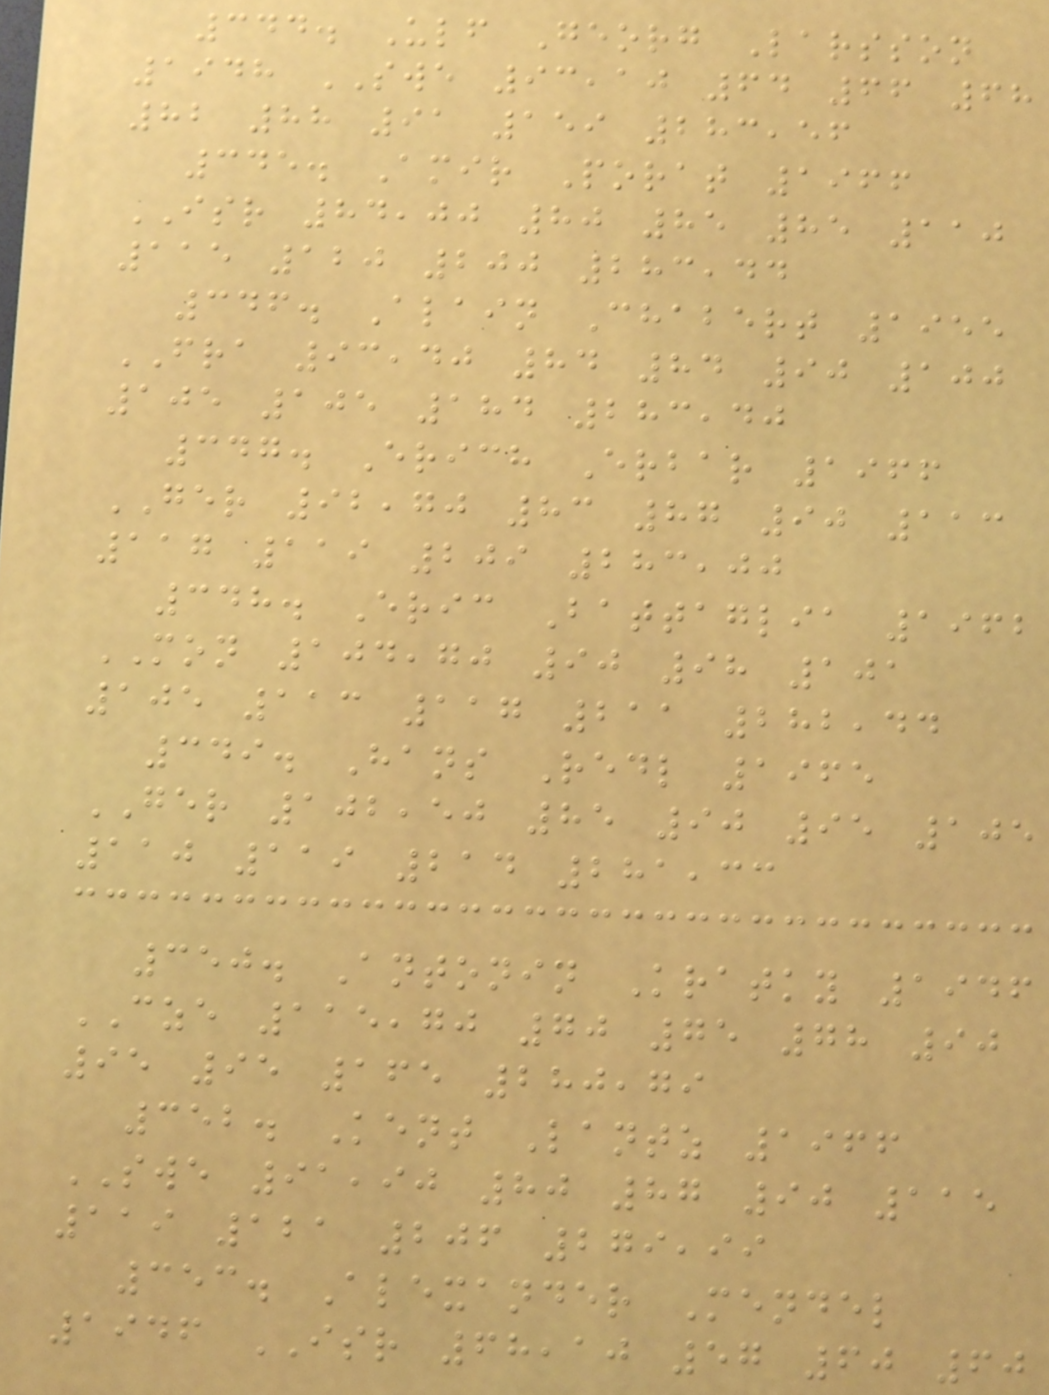344. Ulf Georg Larsson
1948 SWE 93,10 64 66 68
82 88 91 159 283,56
345. Amir Porat 1966
ISR 84,00 80 85 85 110
115 120 200 283,44
346. Alain Chabert 1955
FRA 93,40 84 84 90 100
105 105 184 283,40
347. Erich Erbar 1966
GER 92,70 83 87 90 113
117 119 209 283,00
348. Eric Battaglia 1962
MON 104,70 90 98 101
105 113 117 211 282,44
349. Hans Redl 1965
GER 102,50 85 90 95 105
110 119 214 281,33
350. Antonin Kratky 1946
CZE 115,70 70 75 78 90
95 95 165 280,79
352. Kent Lantz 1966
SWE 91,90 80 87 90 115
119 121 206 279,99
353. Alexander Mendel
1946 ISR 68,10 57 60 60
